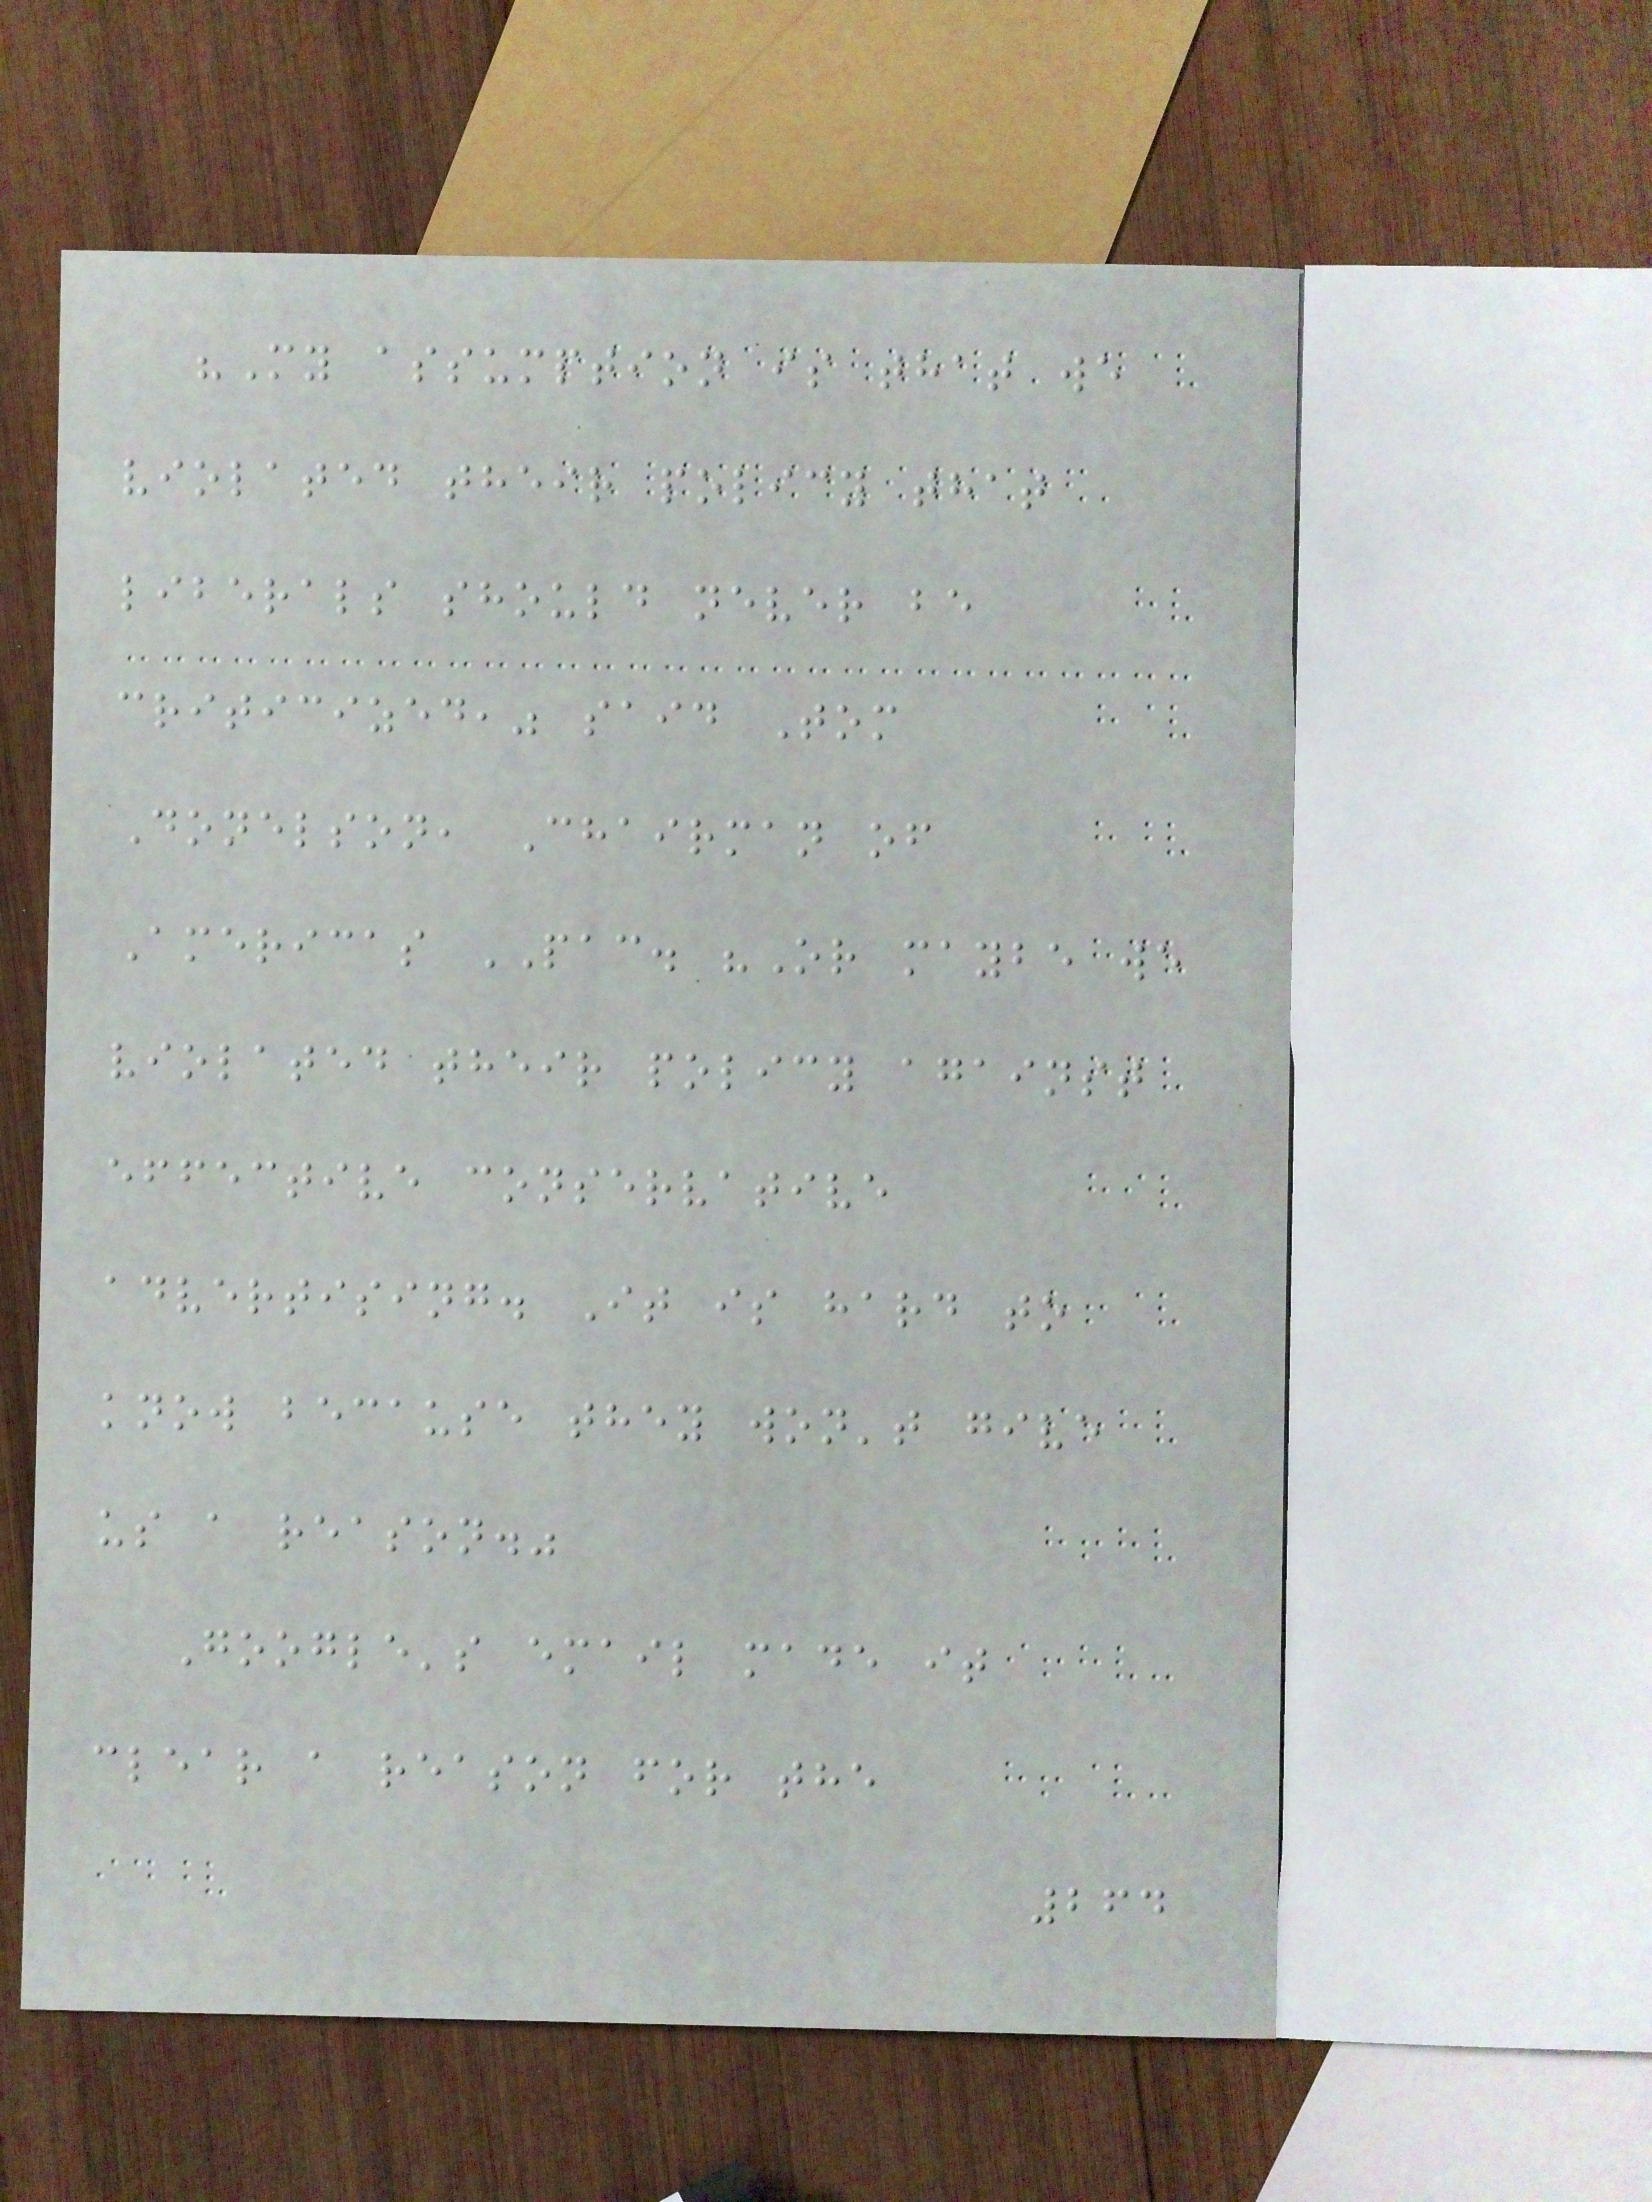"My assumption is that we
violated their policy that
liberals should never be
criticized," said Tom
Donelson, Chairman of
Americas PAC. "Or maybe we
violated their policy against
effective conservative
advertising. It is hard to
know because they won't give
us a reason."
Google's email made it
clear a reason for the
264
